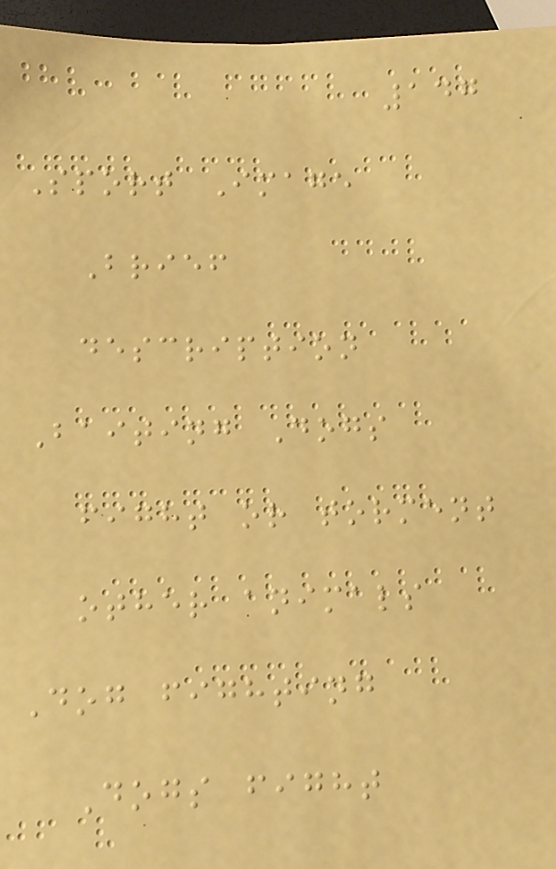147
Sport Image
Brief
description
Baiting Dogs
fight or torment
other animals
Dog fighting
Dogs fight
